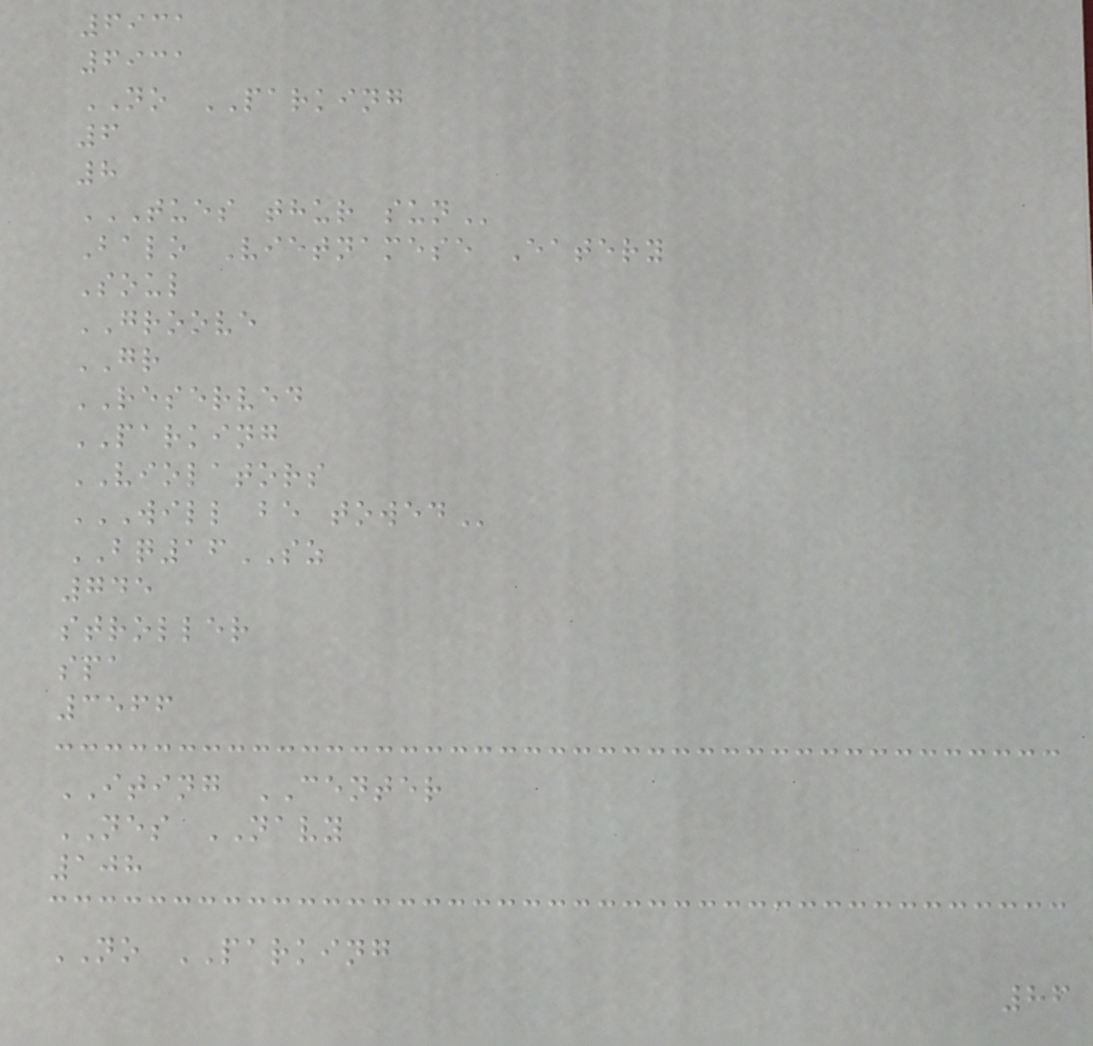6931
6931
NO PARKING
6
8
TUES THUR SUN
Balo Vietnamese Eatery
Soul
GROOVE
GR
RESERVED
PARKING
VIOLATORS
WILL BE TOWED
BQ16SZ
745
stroller
spa
3566
ITING CENTER
NES NAVY
108
NO PARKING
86
